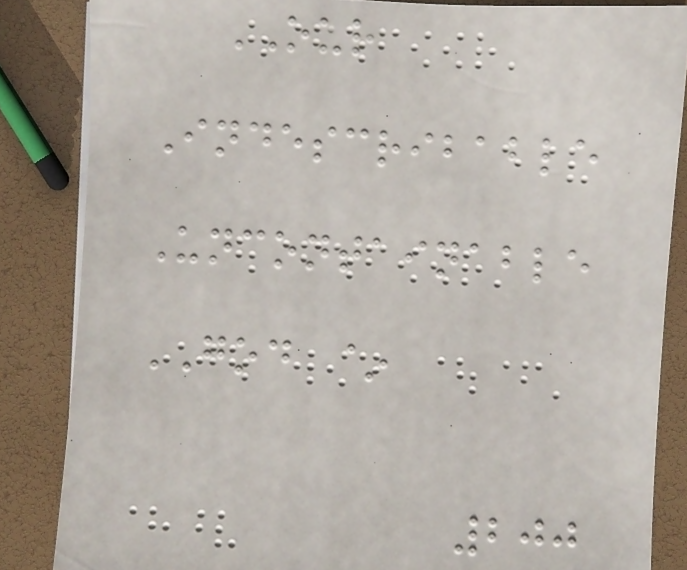OUR
Indescribable
Uncontainable
GOD ~
200
